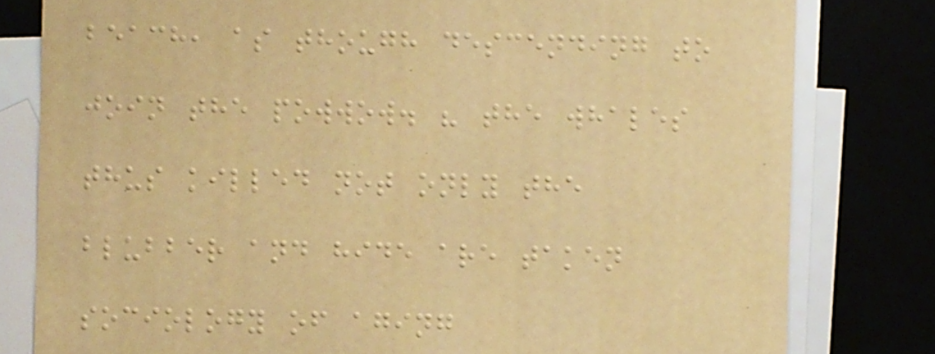beach, as though descending to
join the powwow. " the whales
thus killed not only the
blubber and hide are taken
sociology of aging
